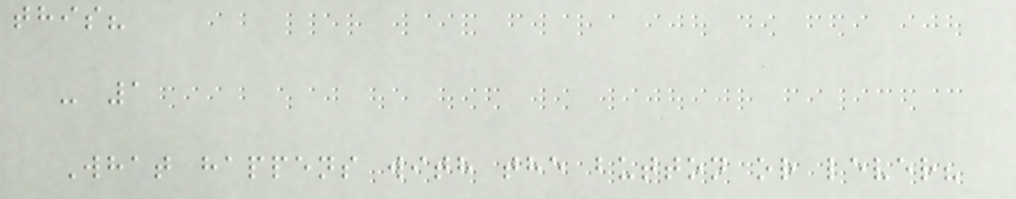this?
- 1
What happens with the button or lever?
